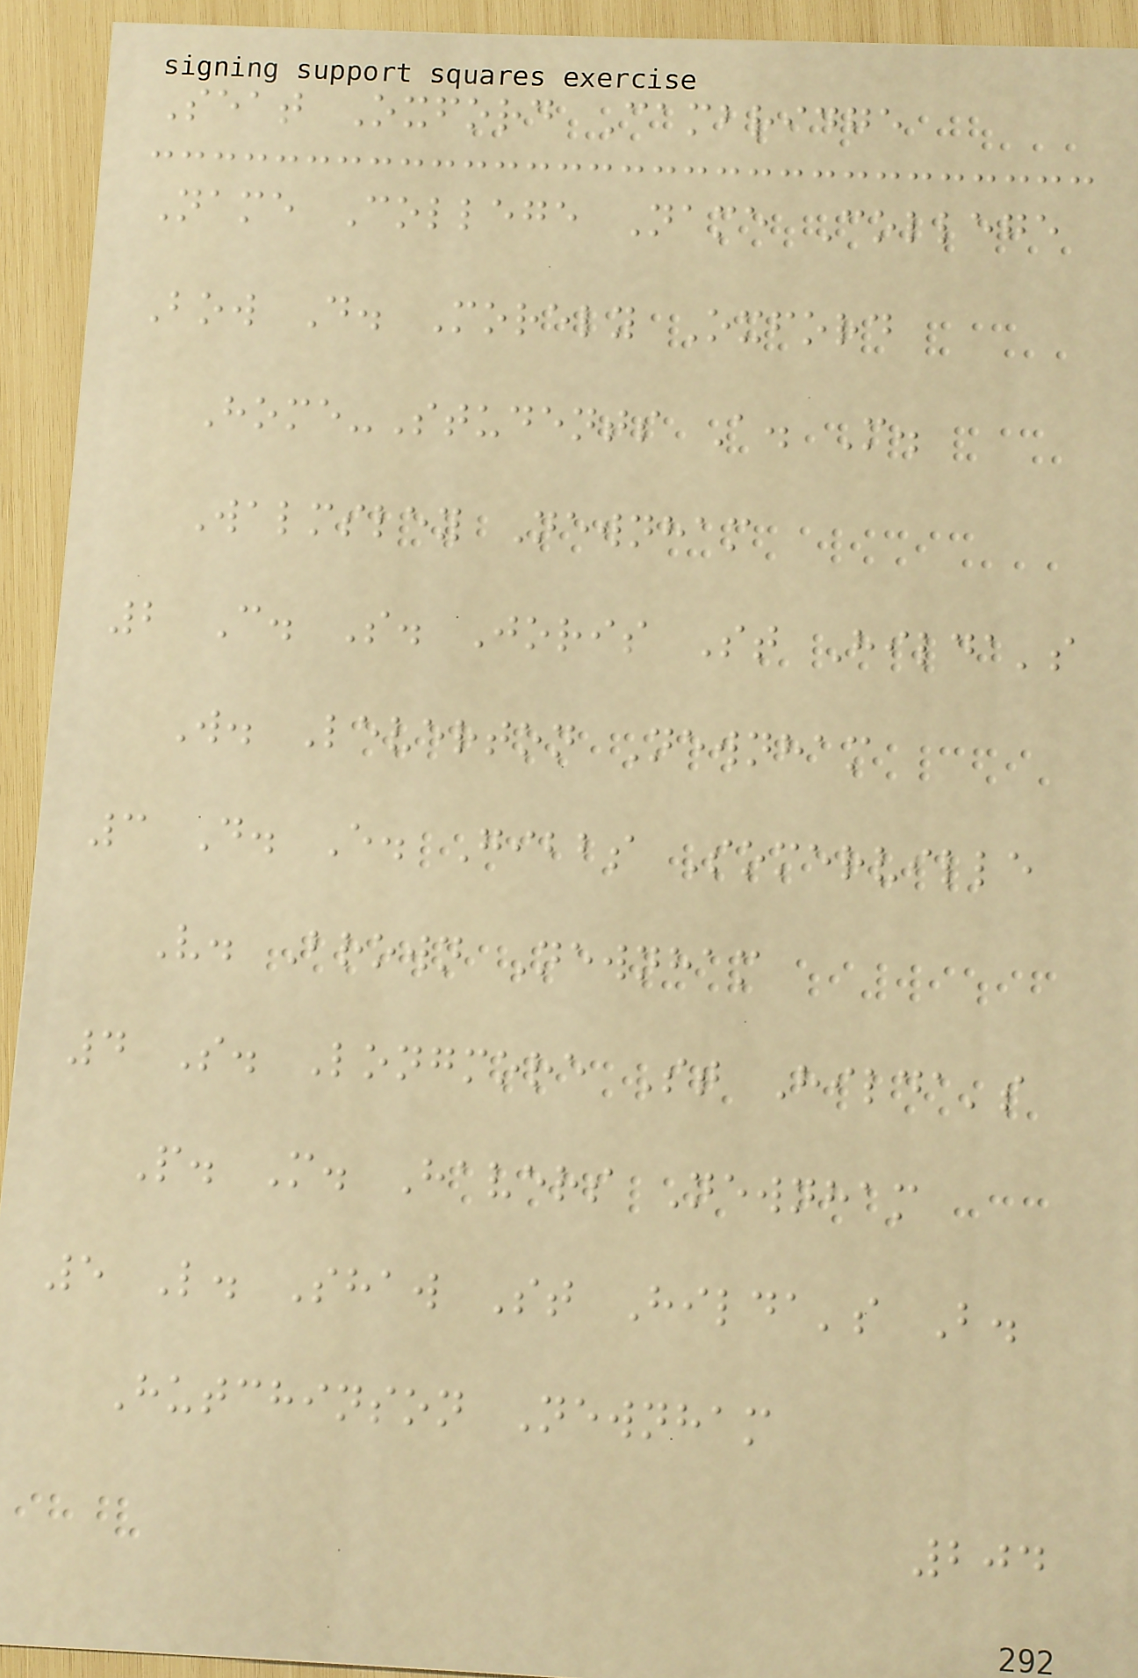Seat Oxford Cambridge
Name College Name College
Bow D. Morely Oxford
Home-Students A. M.
Walmsley Newnham
2 C. S. Joris St Hilda's
W. Leverton Newnham
3 D. E. Gibbs Somerville
V. Brown Newnham
4 S. Longmore St Hilda's
P. M. Havers Newnham
5 L. Shaw St Hilda's B.
Hutchinson Newnham
204
